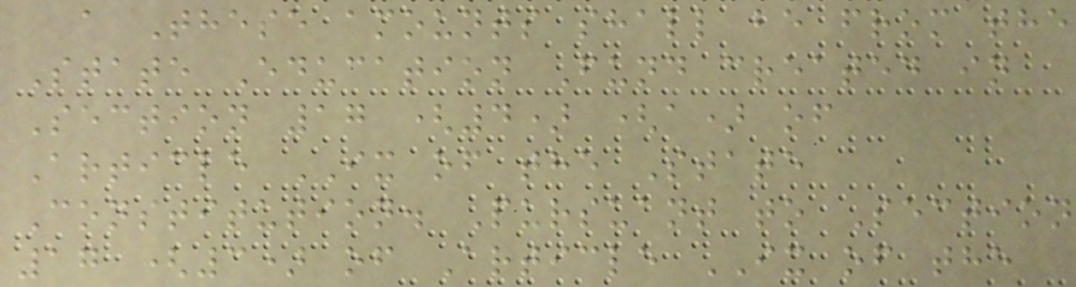a These amounts shall be from the
State Education Fund created in
Section 17 (4) (a) of
Article IX of the State
Constitution. Pursuant to Section
17 (3) of Article IX of the
